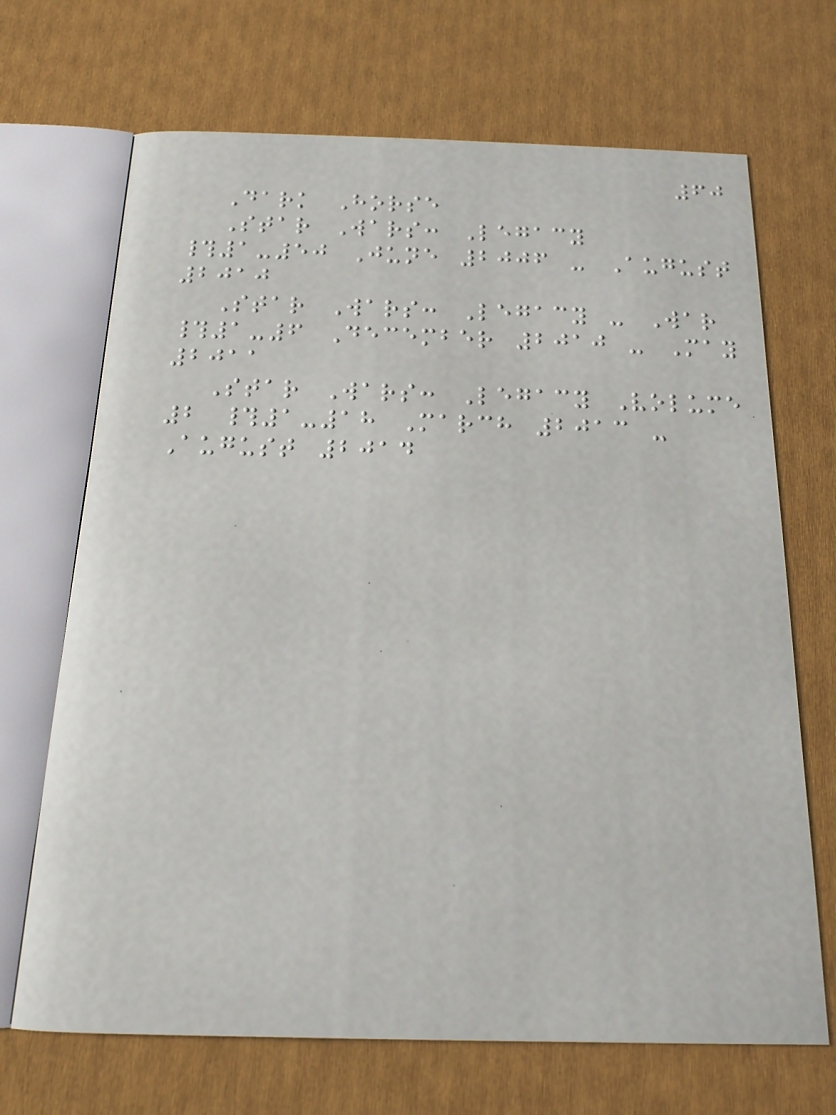60
Dark Horse
Star Wars: Legacy
#1-50 June 2006 - August
2010
Star Wars: Legacy - War
#1-6 December 2010 - May
2011
Star Wars: Legacy Volume
2 #1-18 March 2013 -
August 2014
